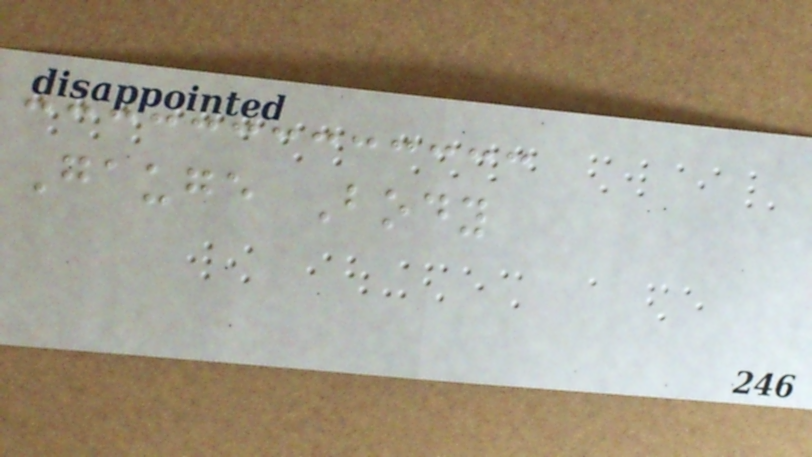Gauge Body
